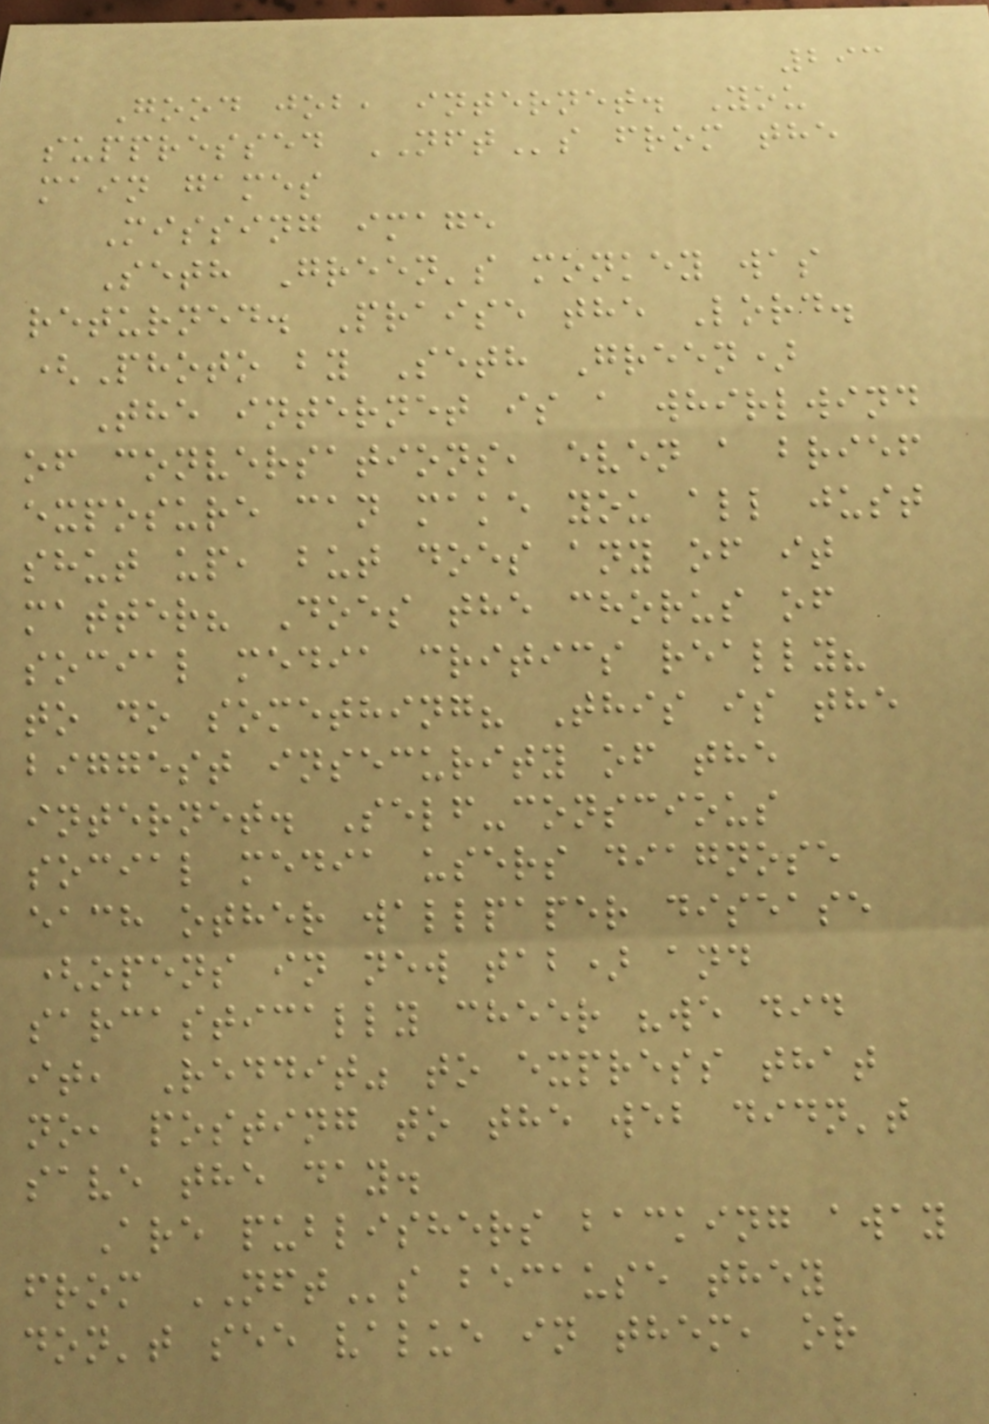293
Good job, internet. You
suppressed NFTs from the
main games
Missing image
Seth Green's monkey was
returned. Praise the Lord.
(Photo by Seth Green)
The internet is a whirlwind
of conversations, even a brief
exposure can make you all just
shut up, but does any of it
matter? Does the chorus of
social media critics really?
to do something? This is the
biggest insecurity of the
internet. Self-conscious
social media users diagnose
each other wallpaper disease
(opens in new tab) and
sarcastically cheer "we did
it, Reddit" to express that
no, posting to the web didn't
save the day.
Are publishers backing away
from NFTs because they
don't see value in them, or
